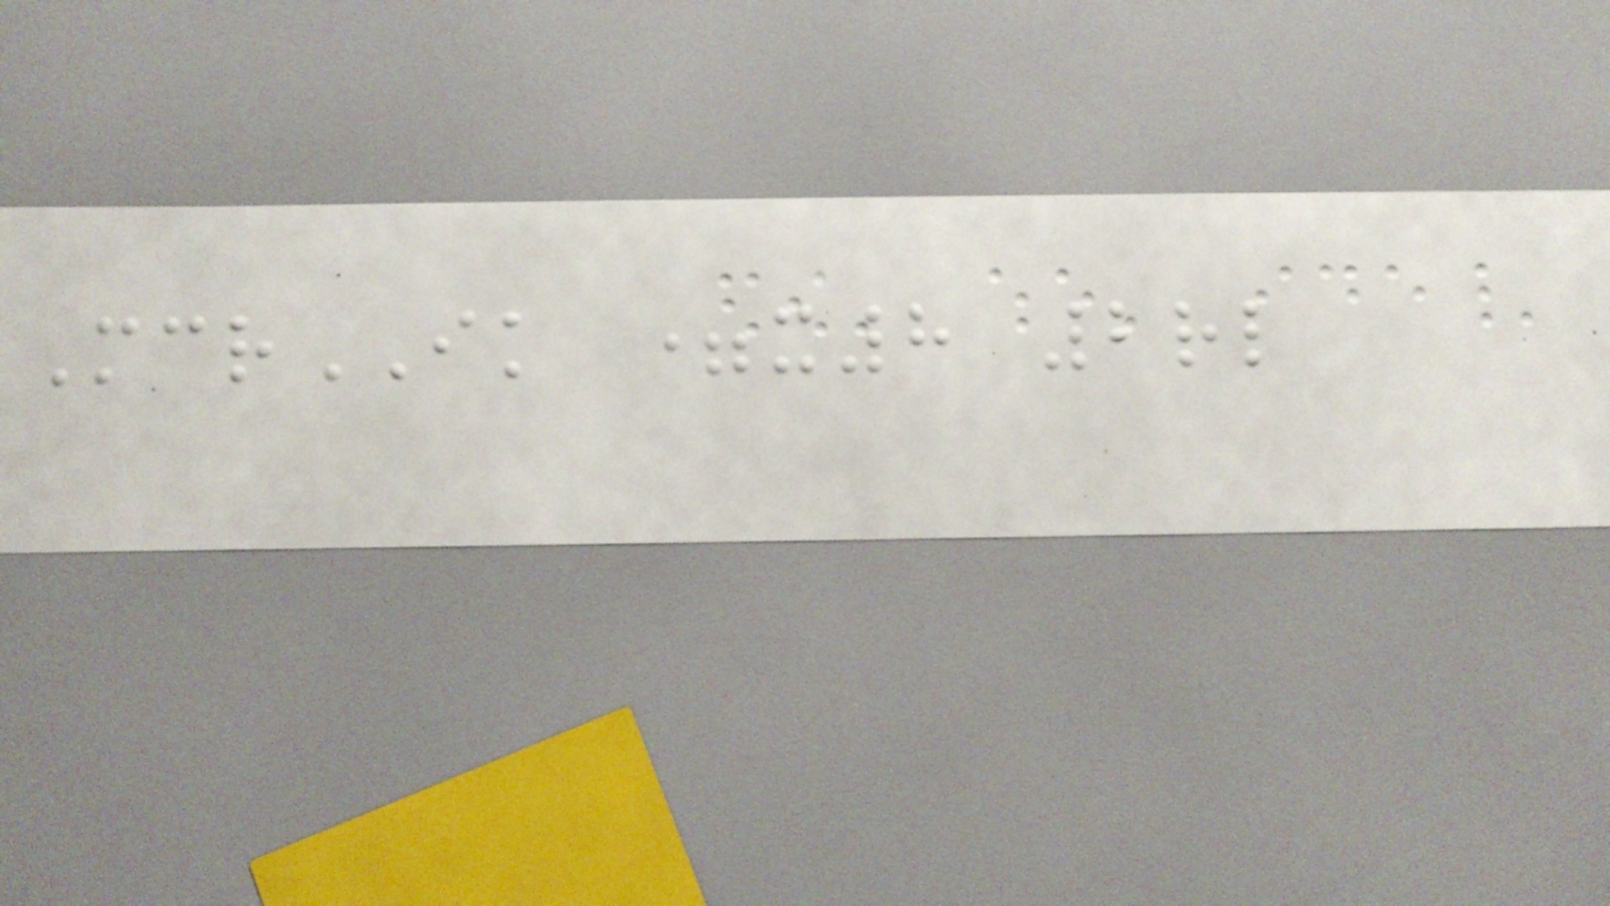McrIK =x8 2rl
